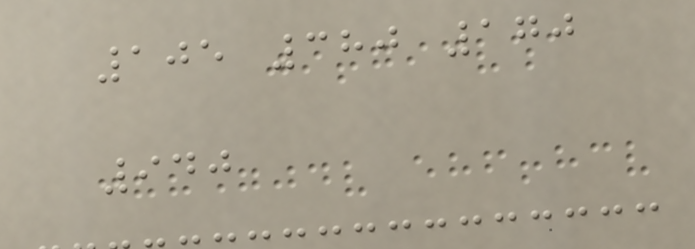105 380 170
940
